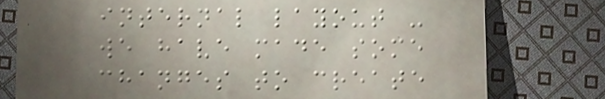internal layout -
we have made some
changes to create
